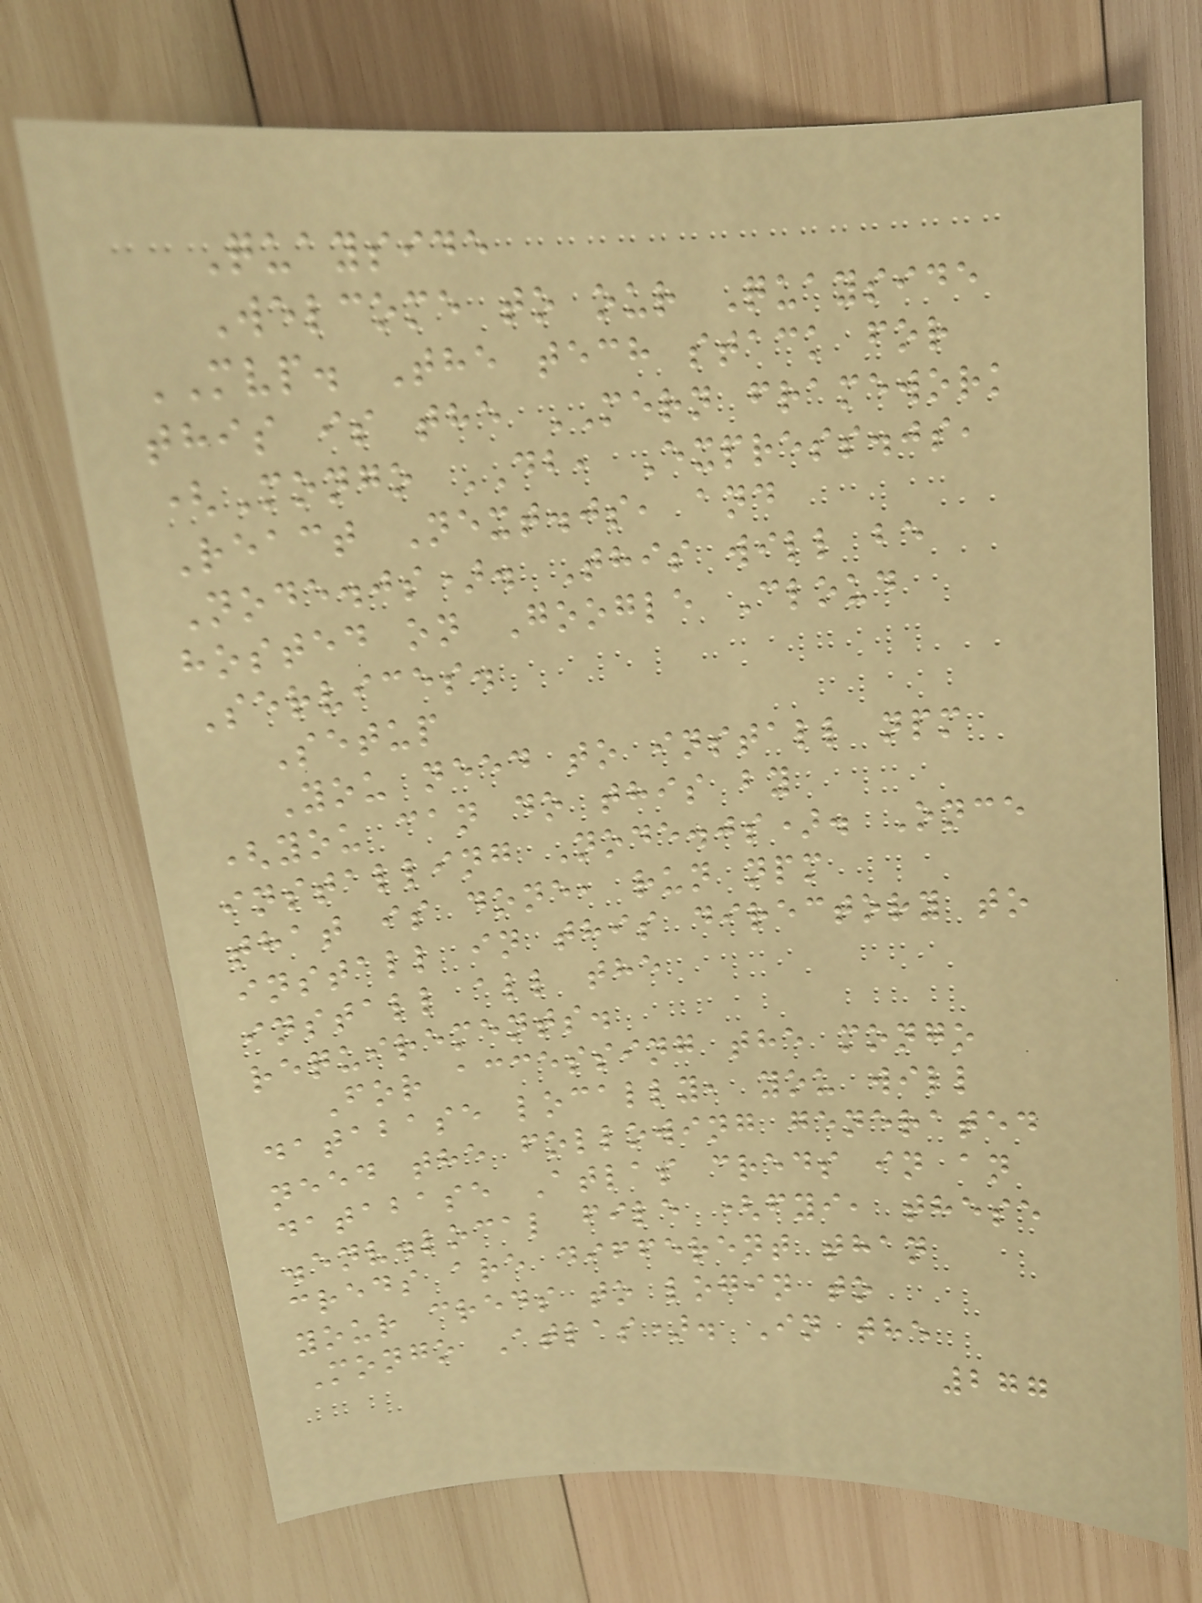Quayside
Welcome to our Quayside
MVP. The tech stack for
this is the MERN framework
(Mongo DB, Express.js,
React Next.js, and
Node.js). This will be
hosted on Google Cloud
Services.
Setup
You need to install npm
(you can do this by
installing Node.js). Once
that is done, run npm
install in this directory to
install all the
requirements.
For accessing the mongo
database locally, you will
need the following generated
database Atlas creds in an
.env.local file (fyi, these
creds are different than
your creds to login to
Mongo Atlas). In the
277
